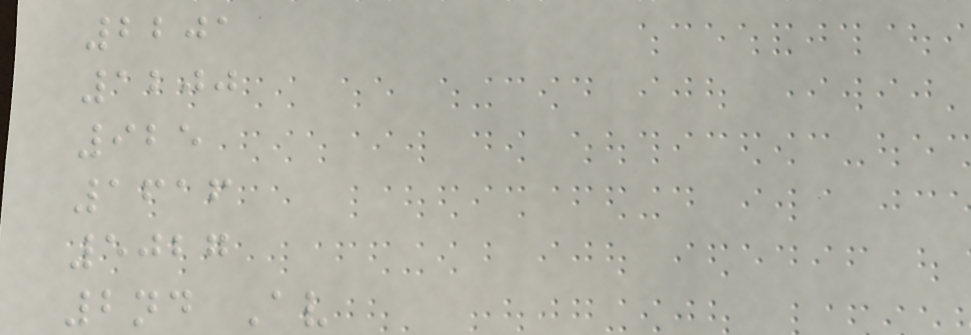2201
1200
925
1616
5027
2nd Av
